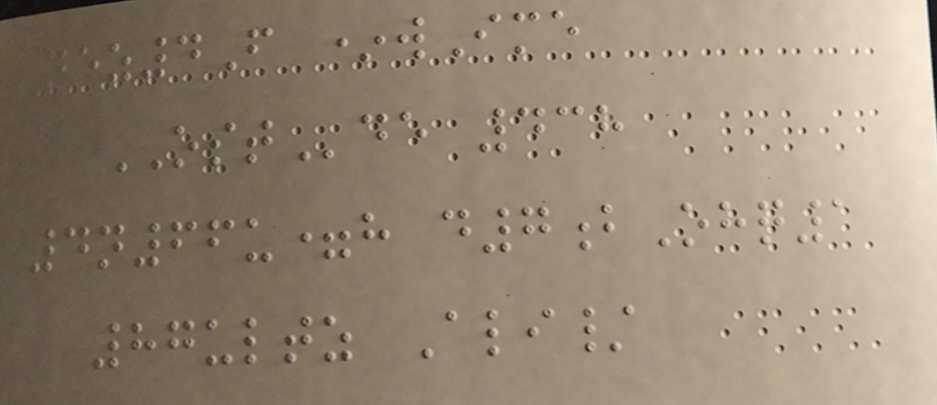nez4F *wIme
OSTde 438
4n66u=h d7bOhq1
87ultz Ali/
